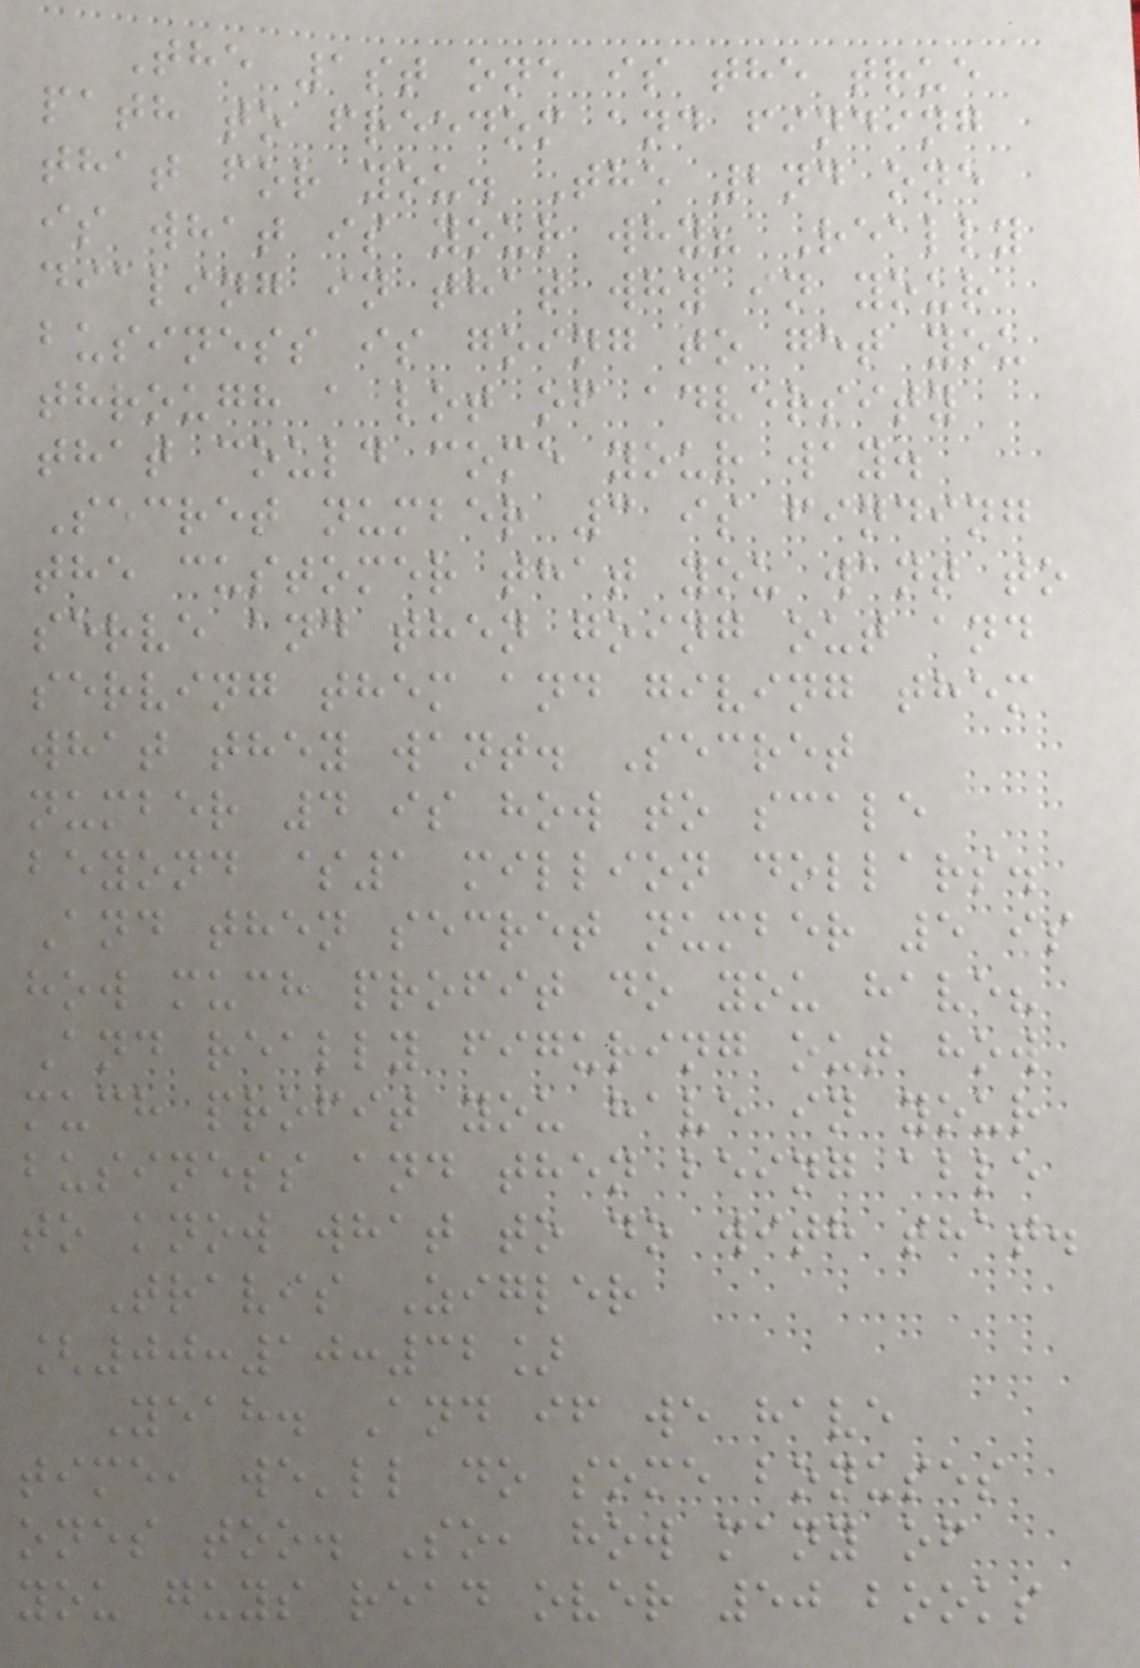The 1st one is the true
path to freedom and finding
that for you. The 2nd one
is what is your why? Really
dialing in that why in your
business is going to get you
through a lot of adversity
that could come your way.
Secret number 3 is finding
the customer that you want to
serve and then going out and
serving them and giving them
what they want. Secret
number 4 is how to scale
beyond $1 million dollars.
And then secret number 5 is
how much profit do you have?
And really figuring out how
much profit you have in your
business and then being able
to know what to do with that.
Travis Zigler
[00:10:32]
Yeah. And if we have
time, we'll do some bonuses
ones too. So, how many of
you guys read over 50 books
